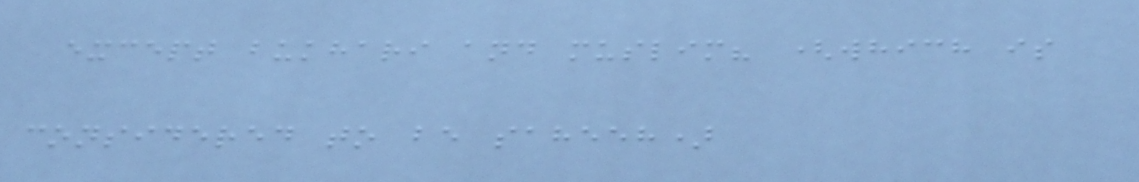except bukhari and muslim? (which is
considered to be saheeh)
